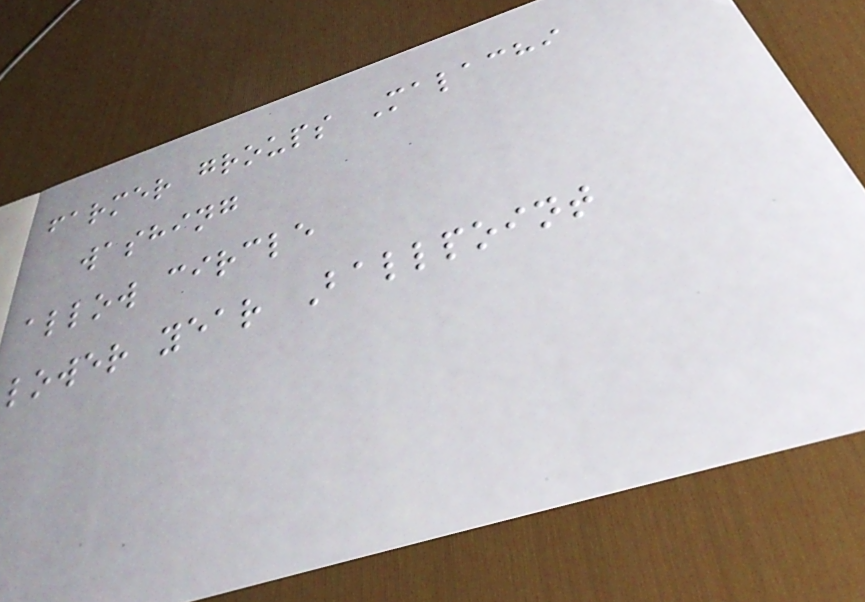farmer groups Malachi
washing
allow circle
lower year Ballpoint
